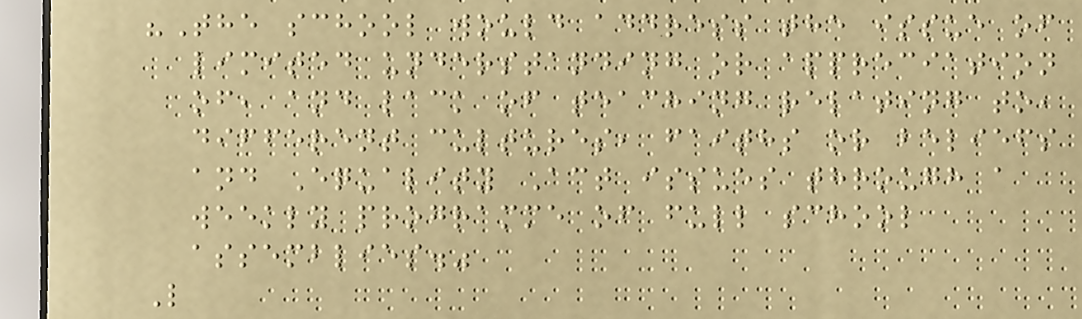"The school would address the issue of
limited understanding or appreciation
of, and lack of teaching relating to,
different cultures, faiths or beliefs
and Equality Act issues through a
weekly programme of full school
assemblies."
L
